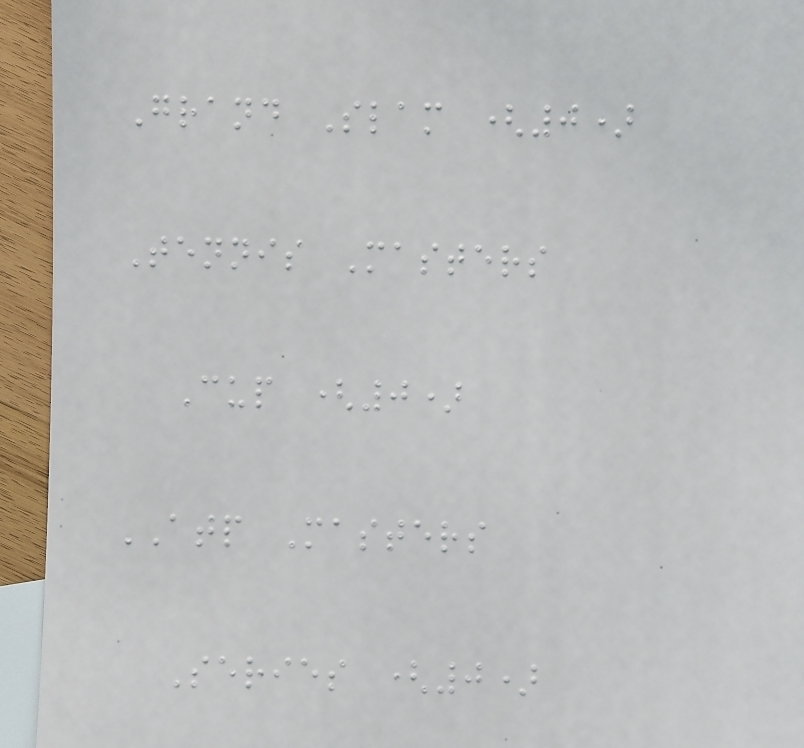Grand Slam (0)
Tennis Masters
Cup (0)
ATP Masters
Series (0)
